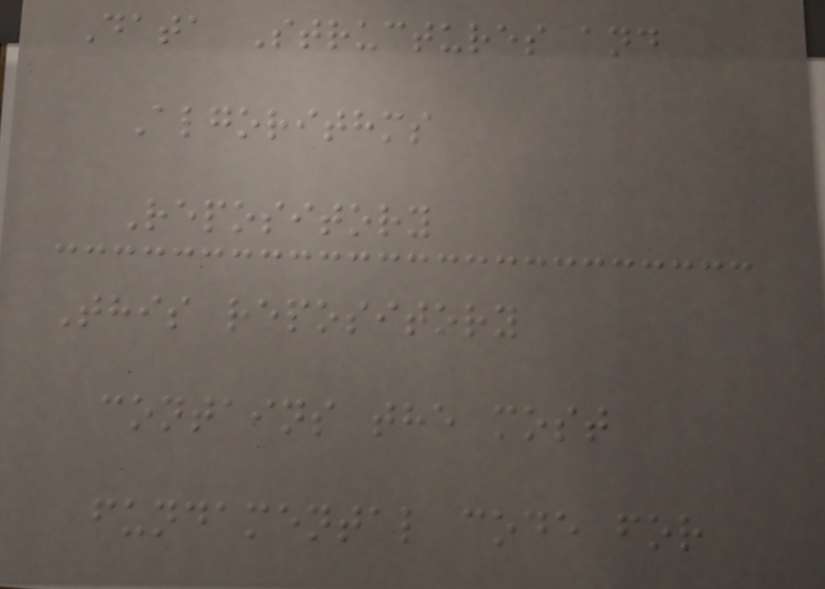Data Structures and
Algorithms
Repository
This repository
contains the most
fundamental code for
